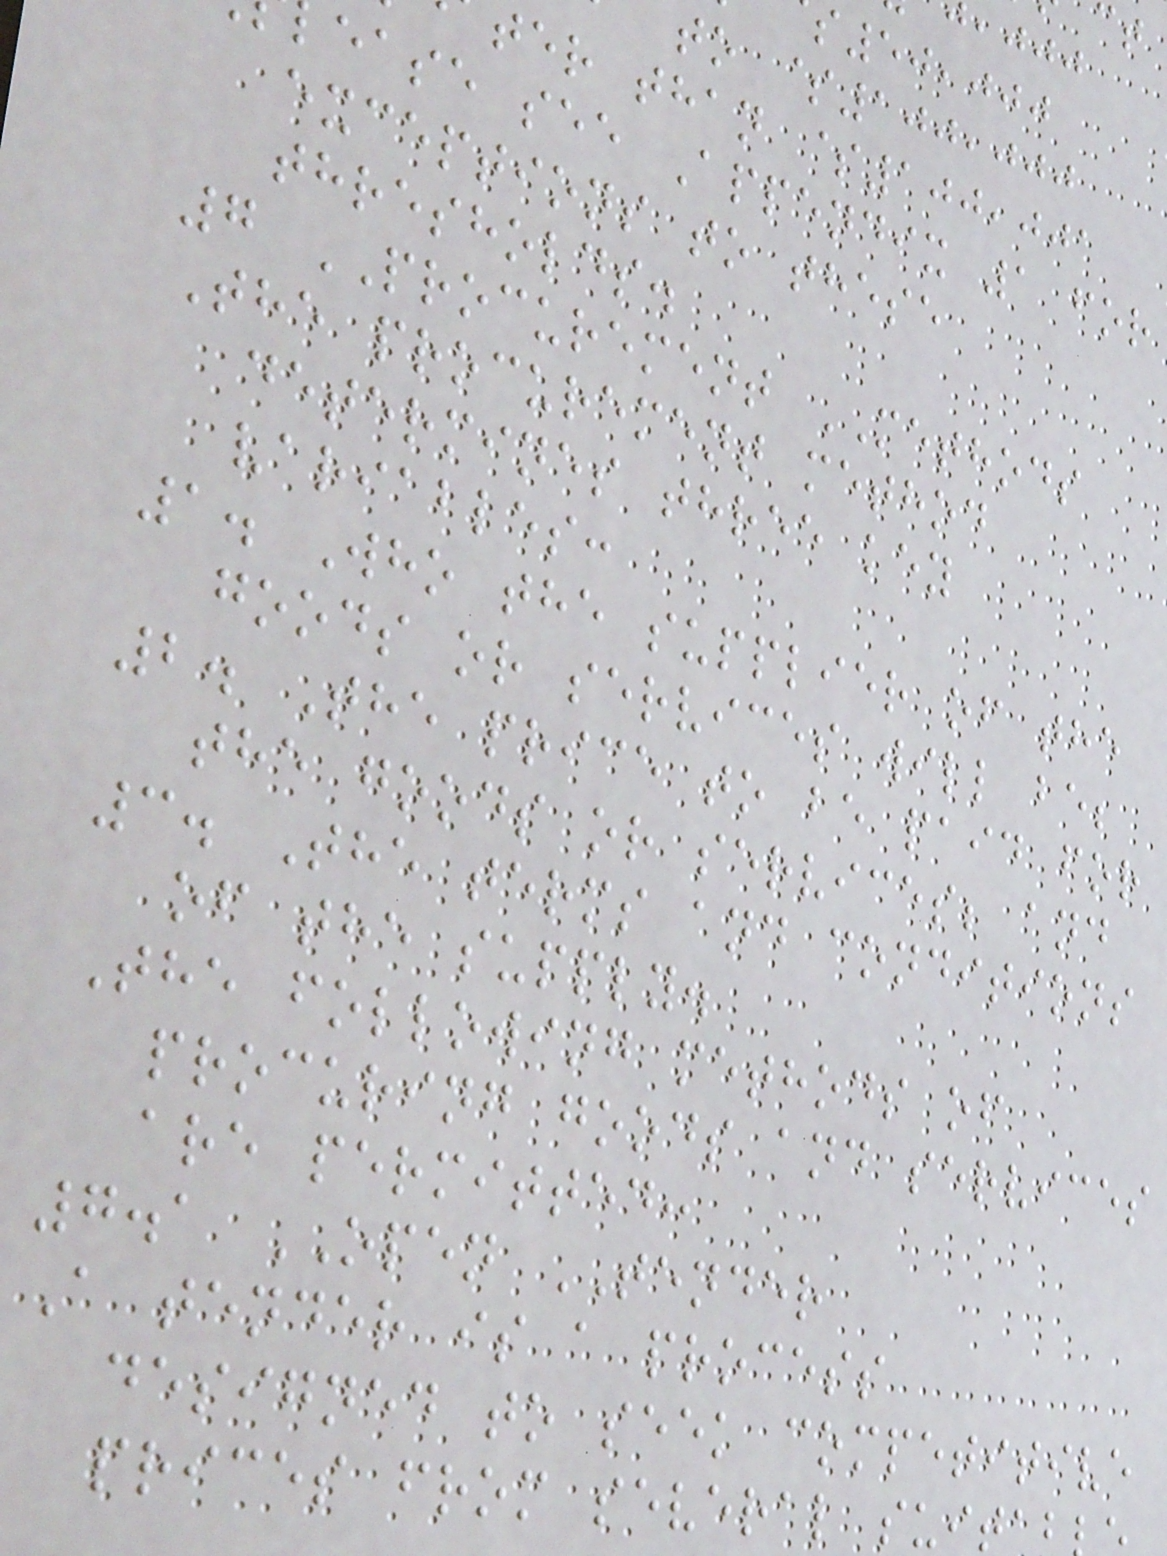50,000
to $100,000
ter than $100,001
ease see Appendix 1 for
exceptions to these
thresholds.
7 PROCUREMENT METHODS
The procurement method
determines three key
variables:
1. Who the supplier of the
goods or services will be;
2. The price to be paid for
the goods or services; and
3. The terms and conditions
of the supply.
The following methods of
procuring goods and services
are permitted:
7.1 OPEN TENDER
A tender is a process
designed to seek competitive
prices from several suita
